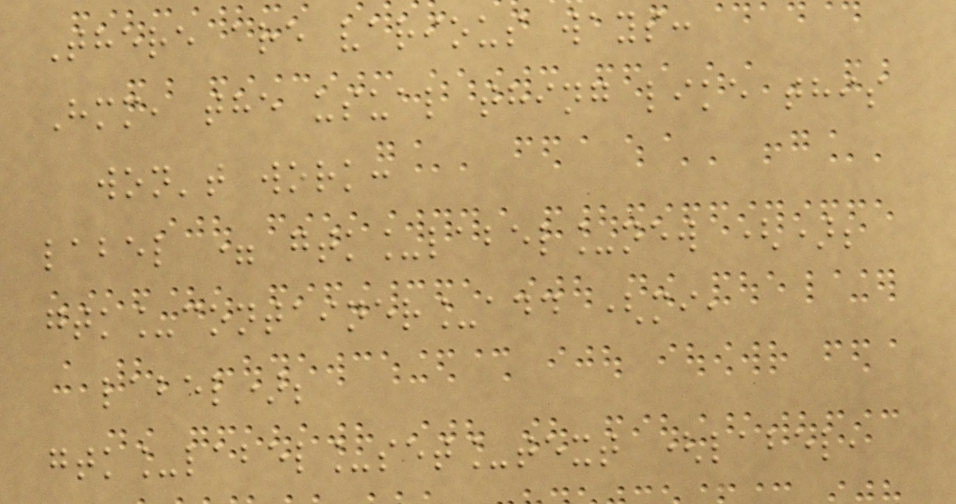There are various ways:
Hmm, the usual thing like this
won't work:
label = gtk_label_new ();
gtk_container_add (mi,
label);
gtk_label_set_text (label,
